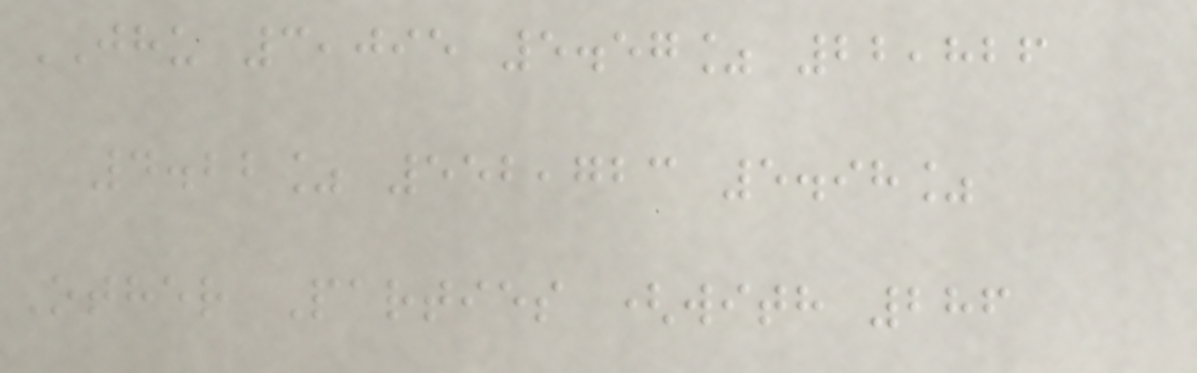JHU 3,095 5.57% 22,826
4.22% 552,723 5.98%
Other Parties (with 286
